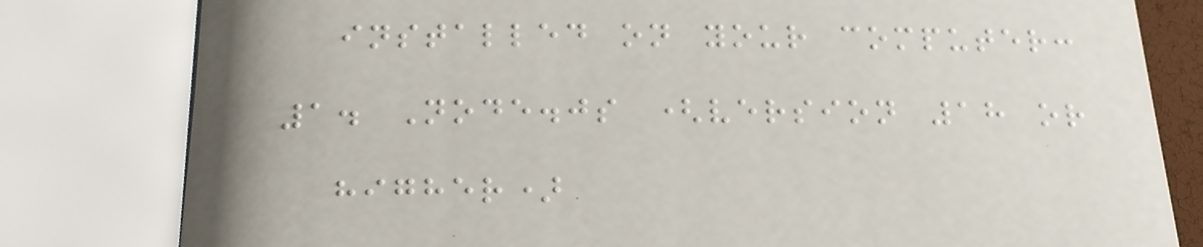installed on your computer:
1. Node.js (version 18 or
higher)
